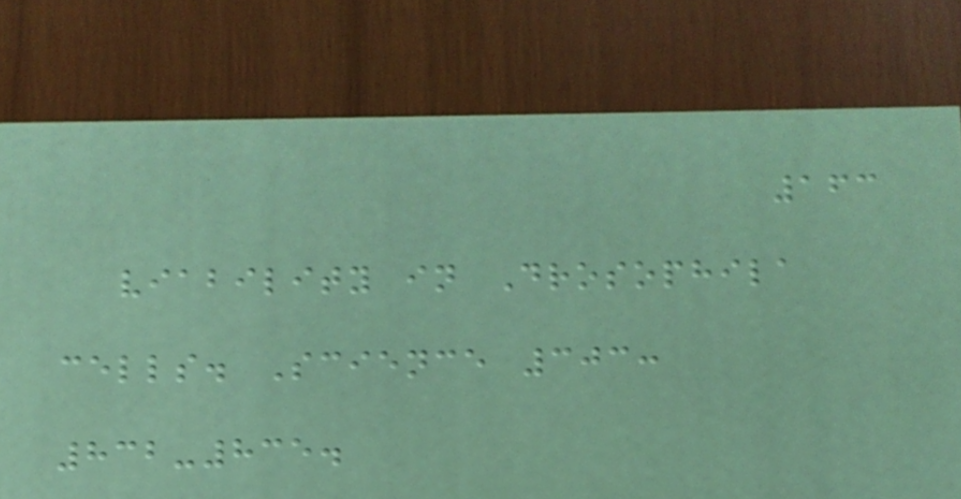163
viability in Drosophila
cells. Science 303:
832-835.
